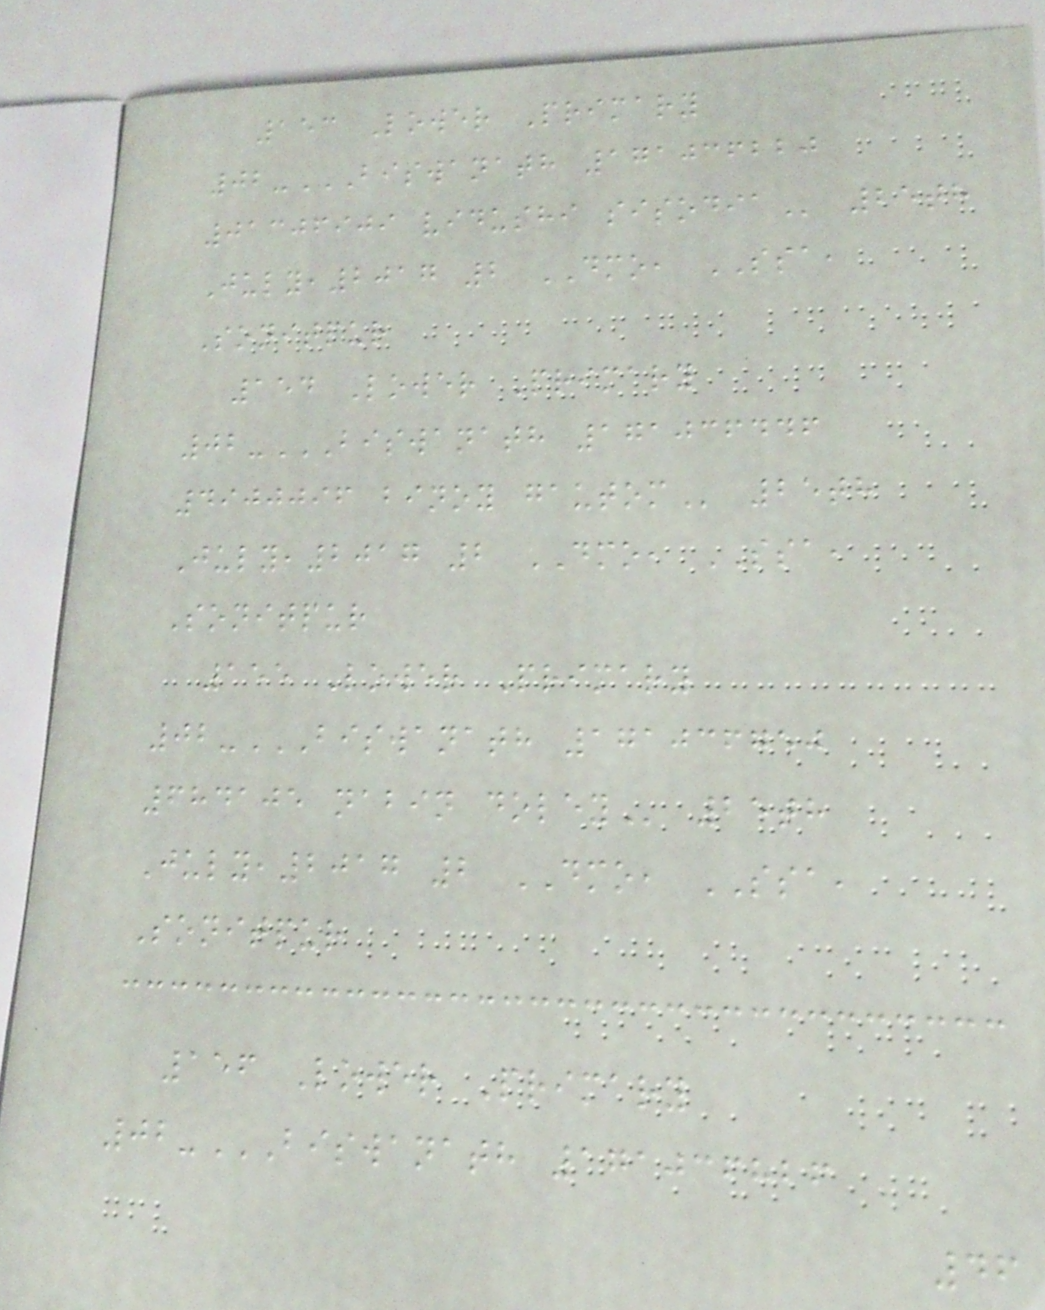153 Lower Primary
02-BISWANATH 171036220
01306909 VIDUSHI SISODIA 25th
July,2017 2 DMO, SSA,
Sonitpur
154 Lower Primary
02-BISWANATH 171036446
4900096 BINOY GAUTOM 25th
July,2017 2 DMO, SSA,
Sonitpur
155 Lower Primary
02-BISWANATH 171036750
684105 NABIN DOLEY 25th
July,2017 2 DMO, SSA,
Sonitpur
156 Lower Primary
02-BISWANATH 171036826
46
